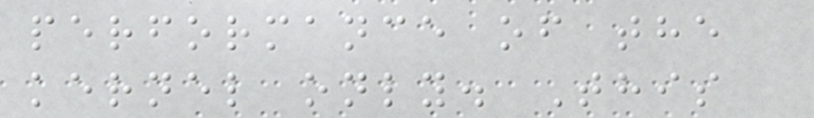performance of the
kernel only. This
